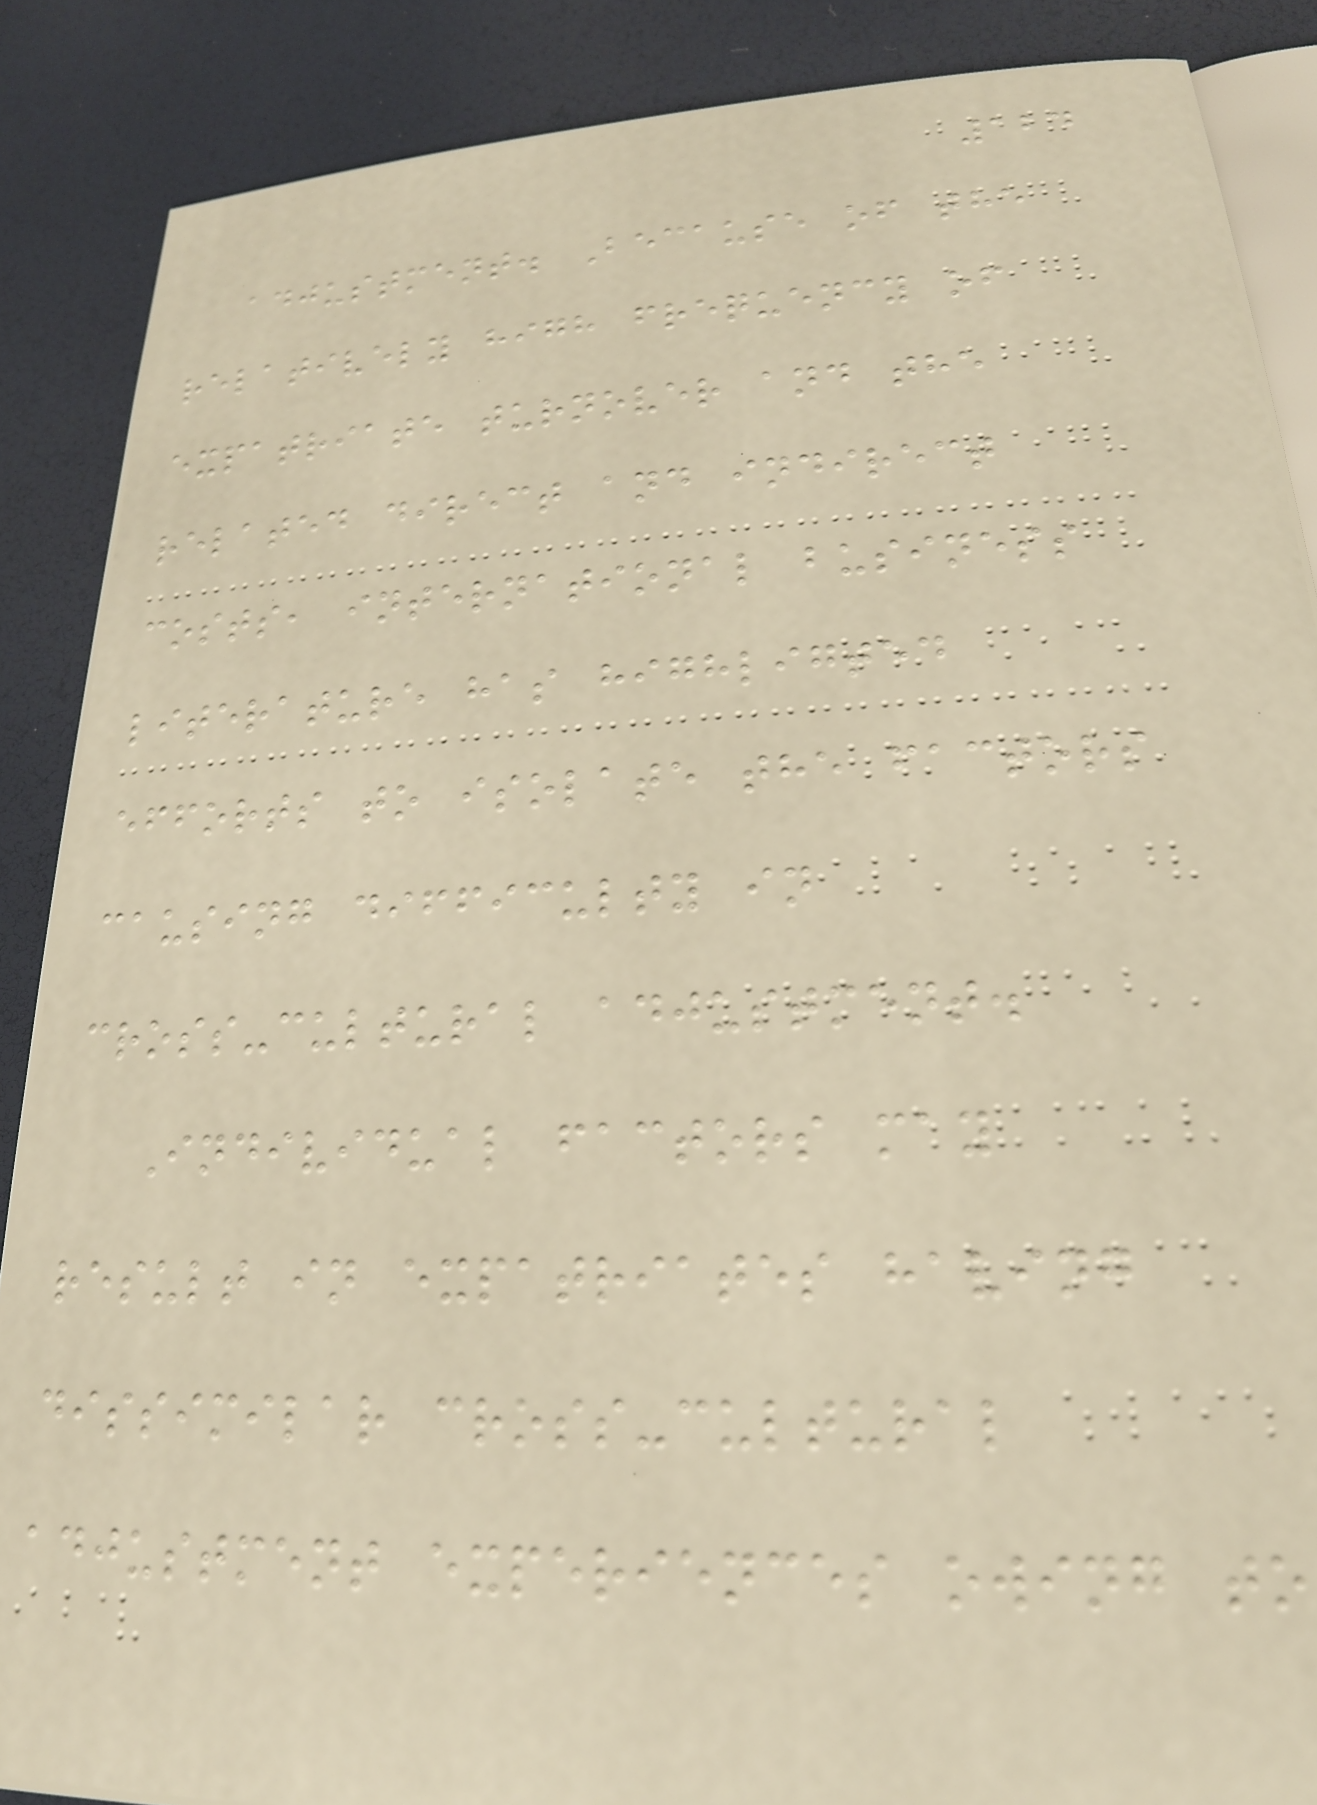124
adjustment. Because of the
relatively high frequency of
expatriate turnover and the
related direct and indirect
costs, international business
literature has highligted
efforts to isolate the factors
causing difficulty in
cross-cultural adjustment.
Individual factors may
result in expatriates having
dissimilar cross-cultural
adjustment experiences owing to
